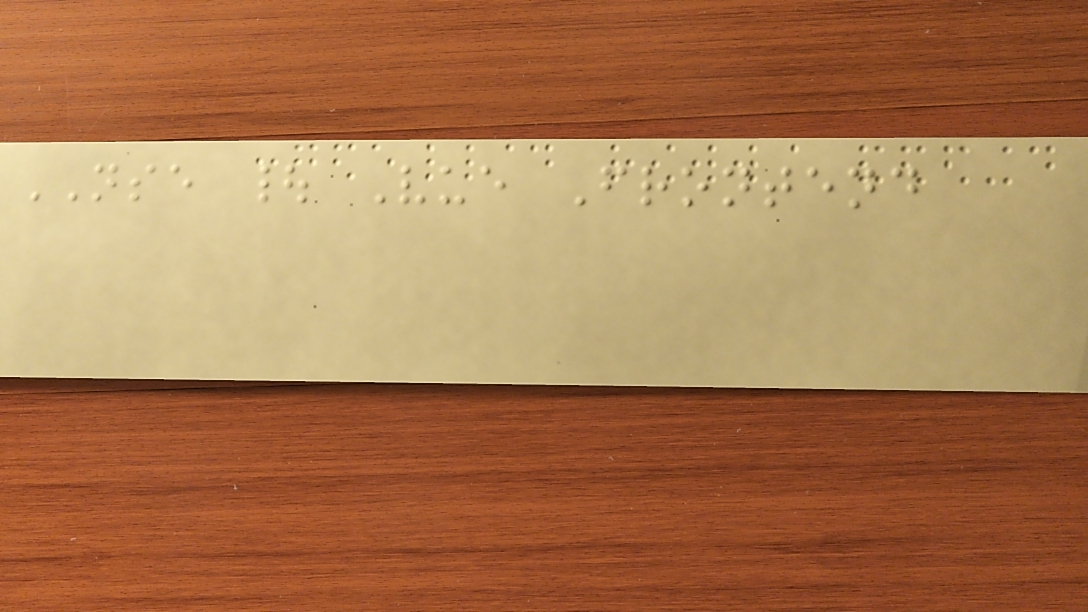NSE | Vue Frontend
